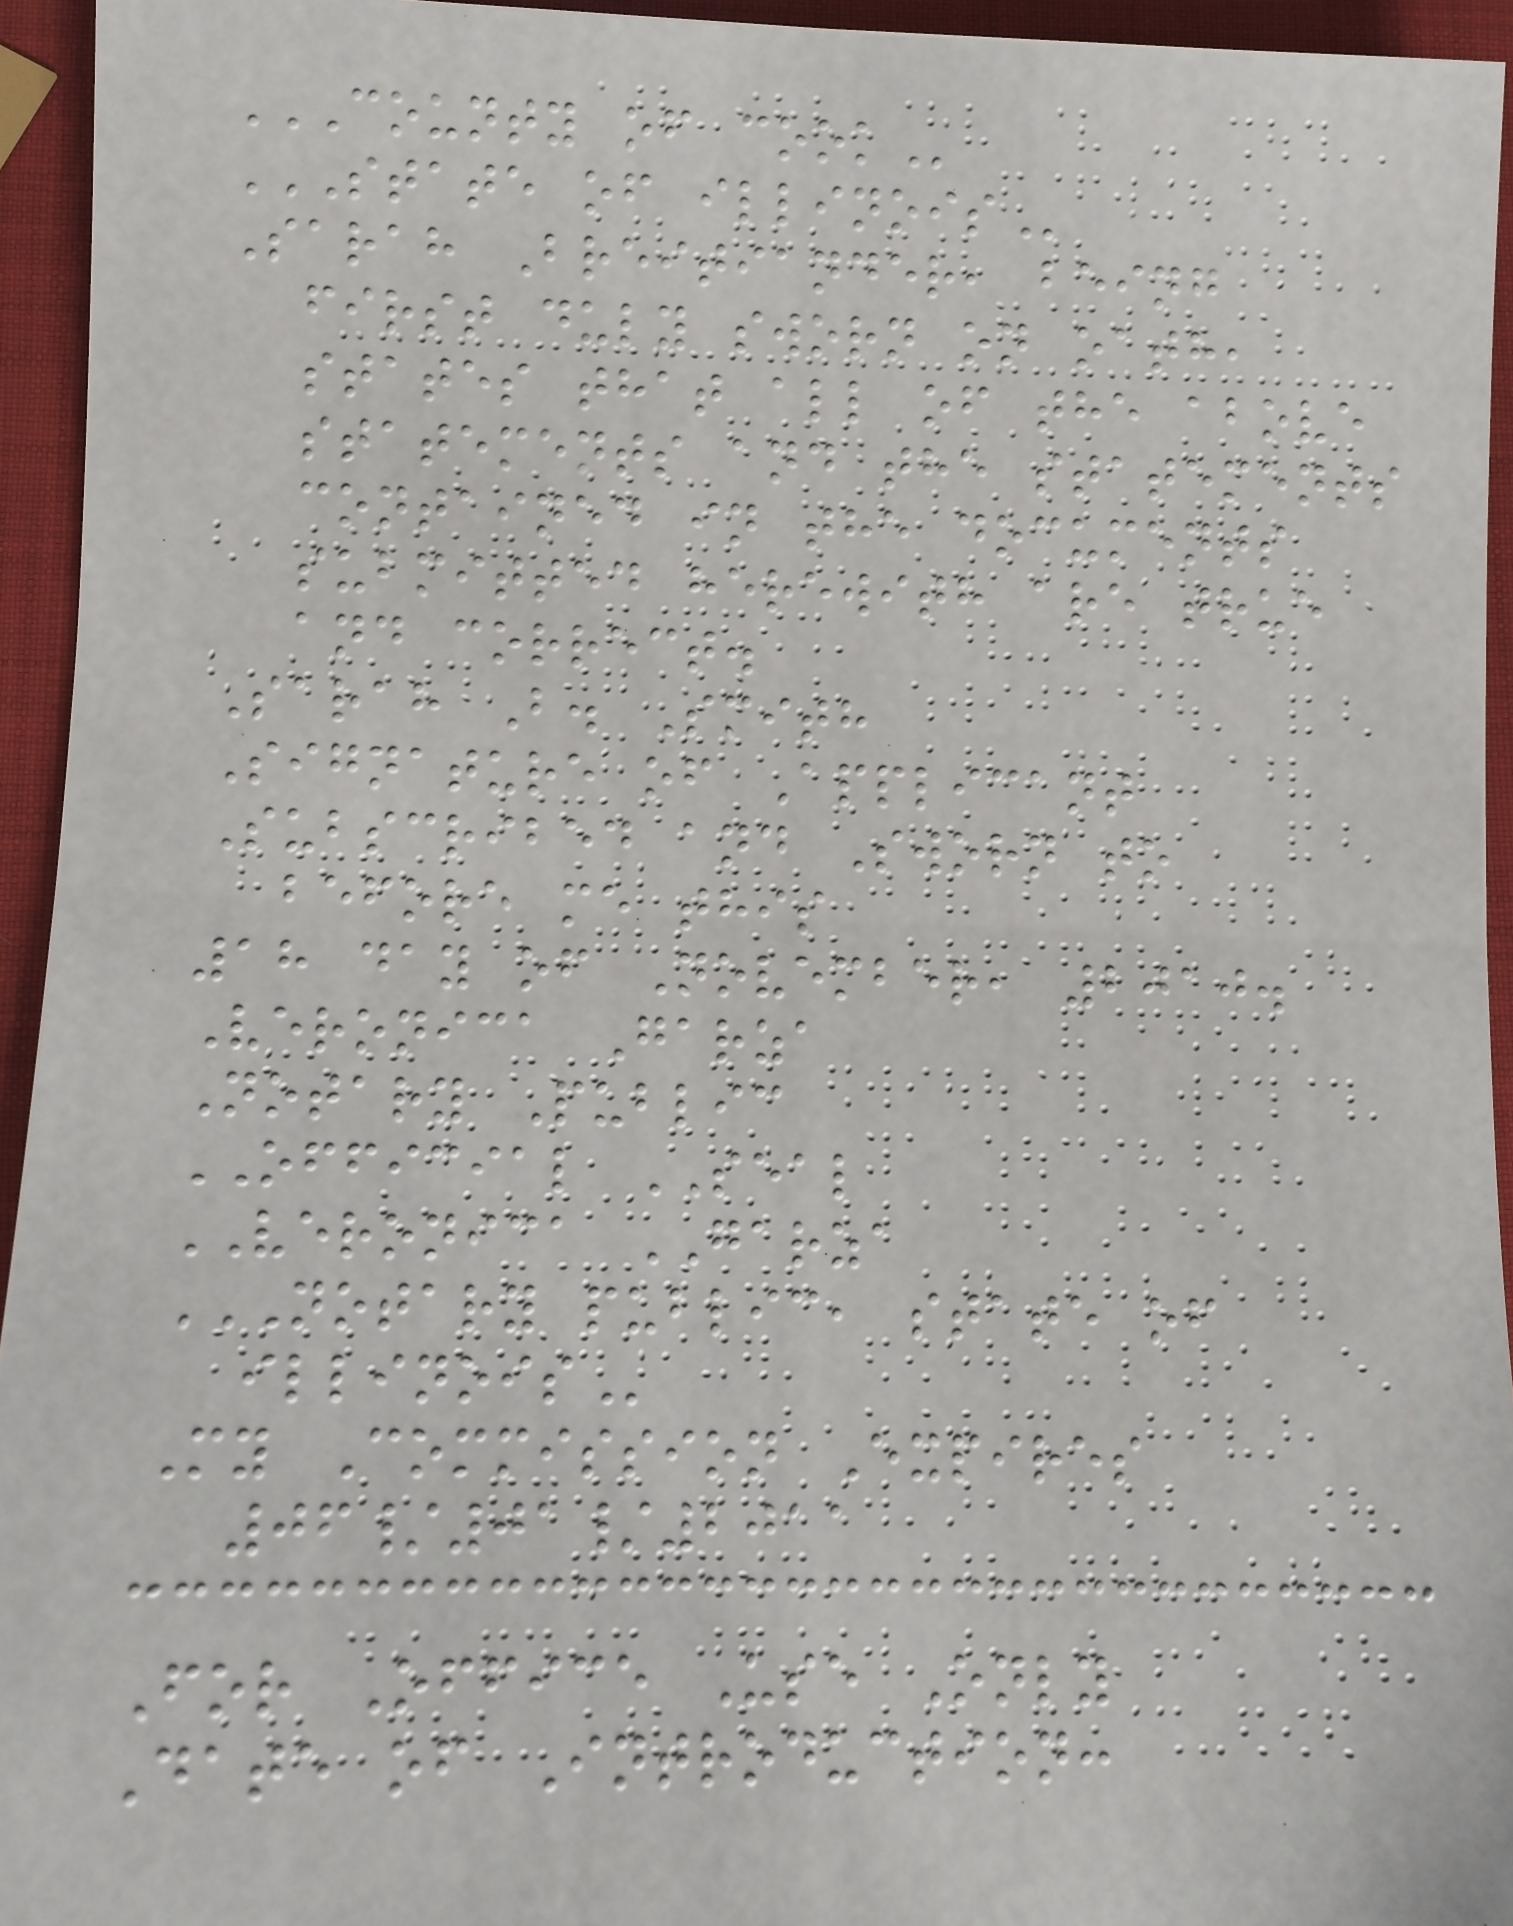COUNTY OF COOK
STATE OF ILLINOIS
Sarah Breitiander, being
first duly sworn on oath,
states that all of the above
statements and the statements
contained in the documents
submitted herewith are true
and correct.
Sarah B. Smith
Signature of Applicant
Subscribed and Sworn to
before me this
18 day of November, 2010.
Veronica Garza
Notary Public
OFFICIAL SEAL
VERONICA GARZA
NOTARY PUBLIC, STATE OF
ILLINOIS
My Commission Expires
06/01/2011
For Office Use Only
Date of Introduction:
